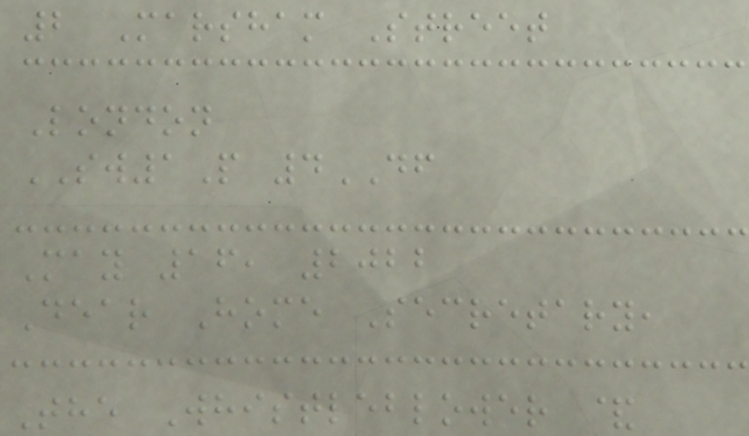2 Marsham Street
London
SW1P 4DF
May 16, 2022
Dear Home Secretary,
The Whistleblower &
